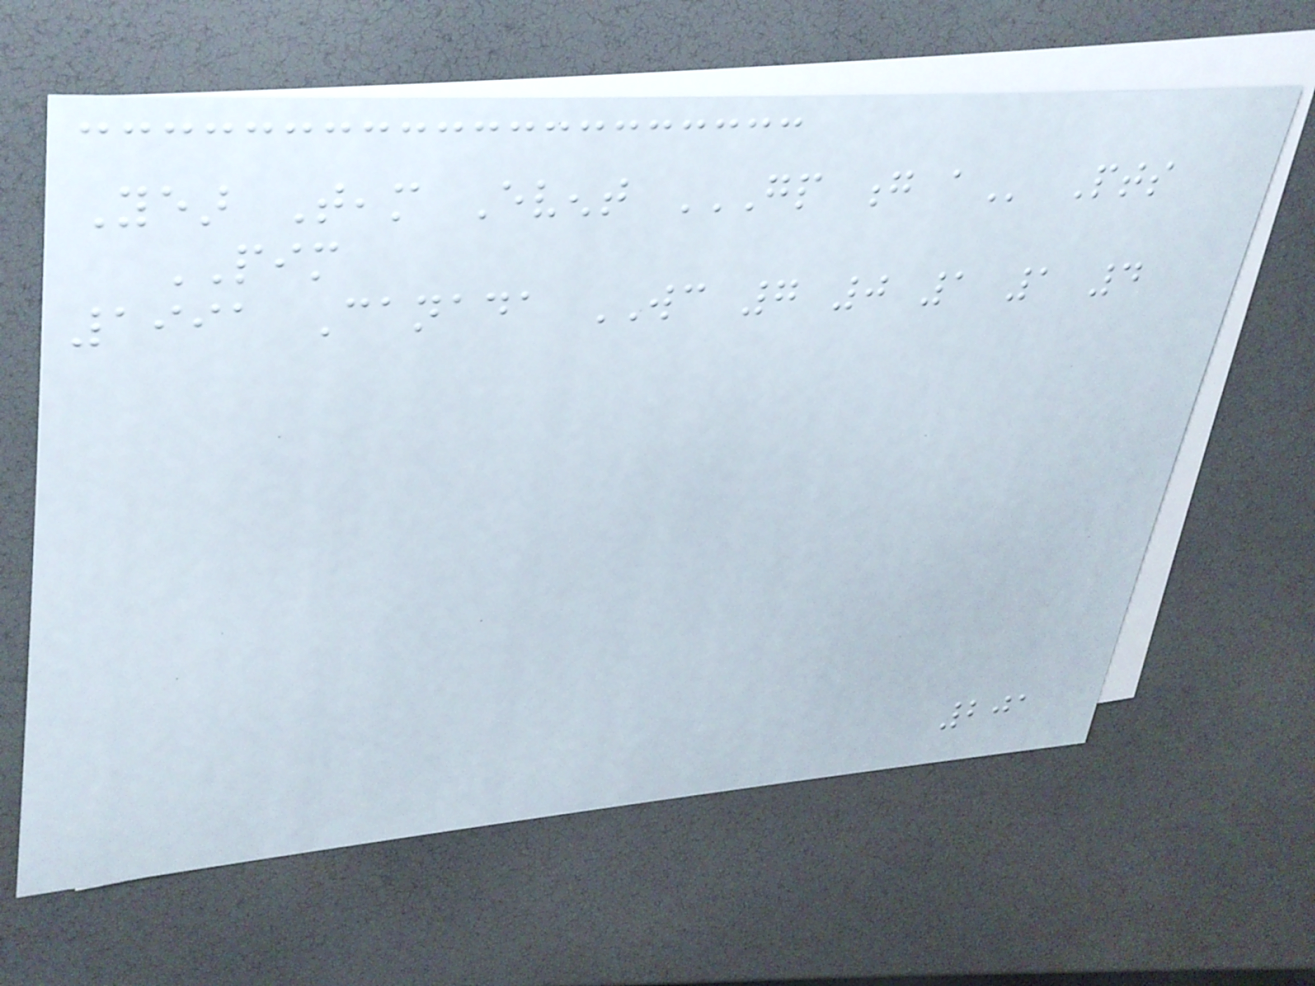Year Team Event GP G A Pts
PIM
1991 Canada WC 7 0 1 1 4
201
